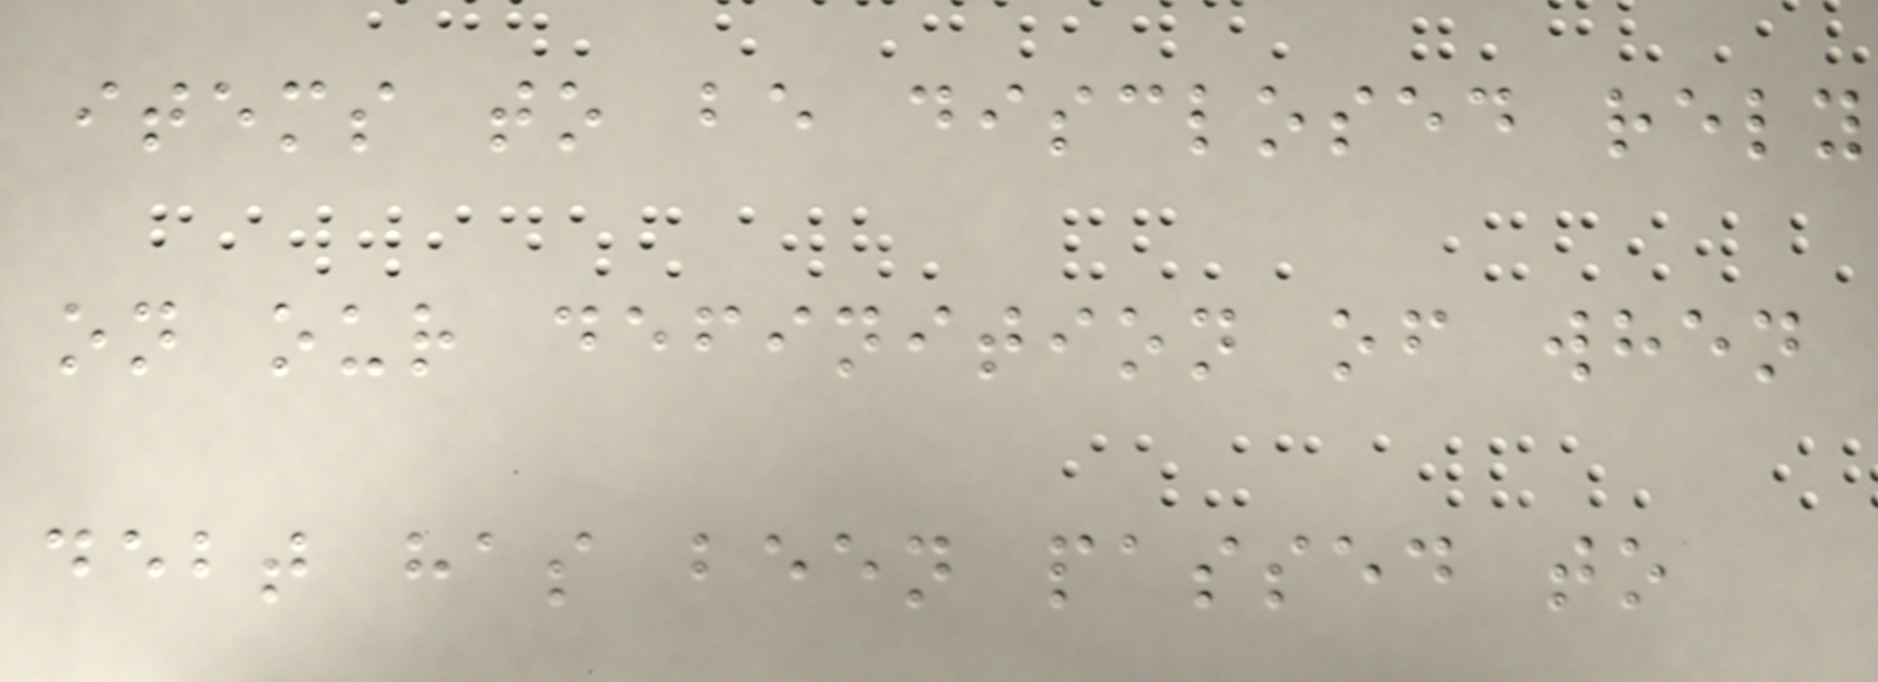items to be disclosed rely
on our definition of when
debt has been passed to
